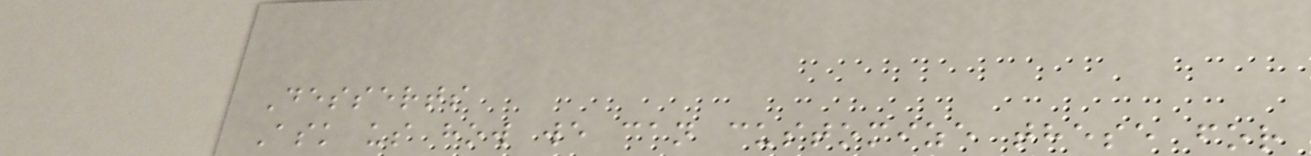Desserts
Ask us how we can customize these for
